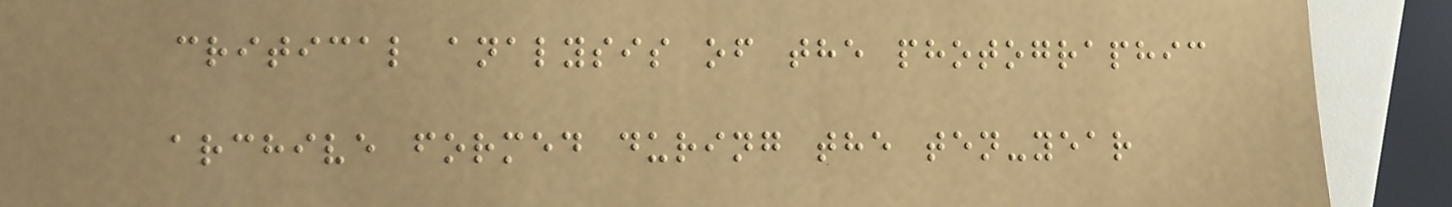critical analysis of the photographic
archive formed during the ten-year
